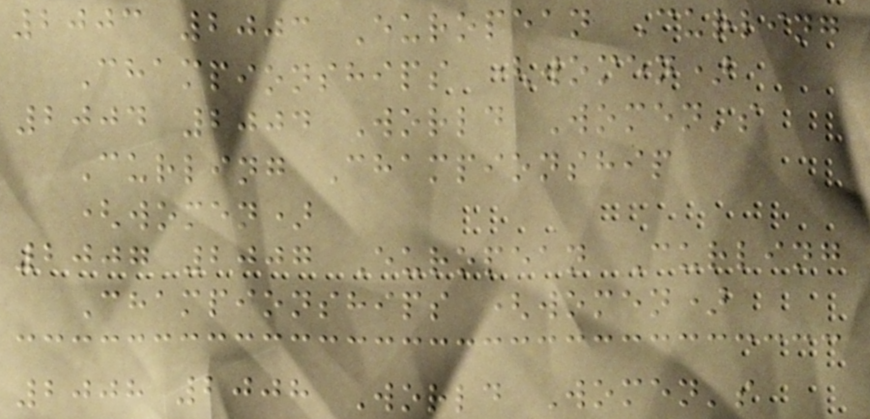2003 2003 European Curling
Championships (women)
2004 2004 World Women's
Curling Championship
(women)
2007 2007 European Curling
Championships (women)
2008 2008 World Women's
